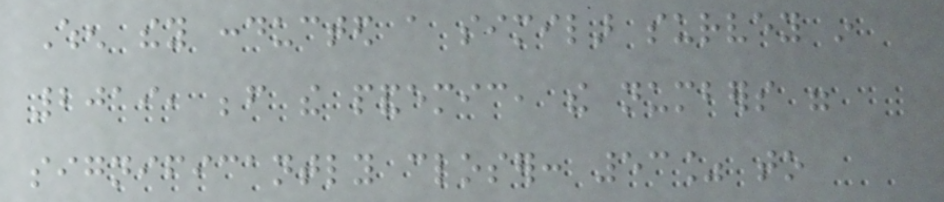When they conducted a similar survey in
2019, before the pandemic, the numbers were
significantly closer: 53% to
